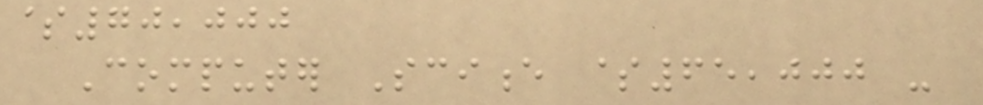$70,000
Computer Science $65,000 -
